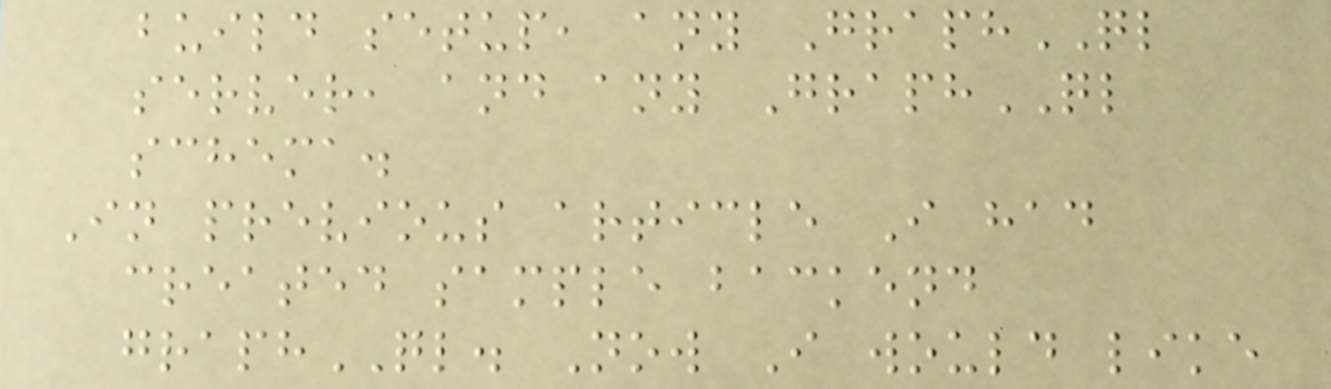build setup, any GraphQL
server, and any GraphQL
schema.
In previous article I had
created sample backend
graphQL. Now I would like
